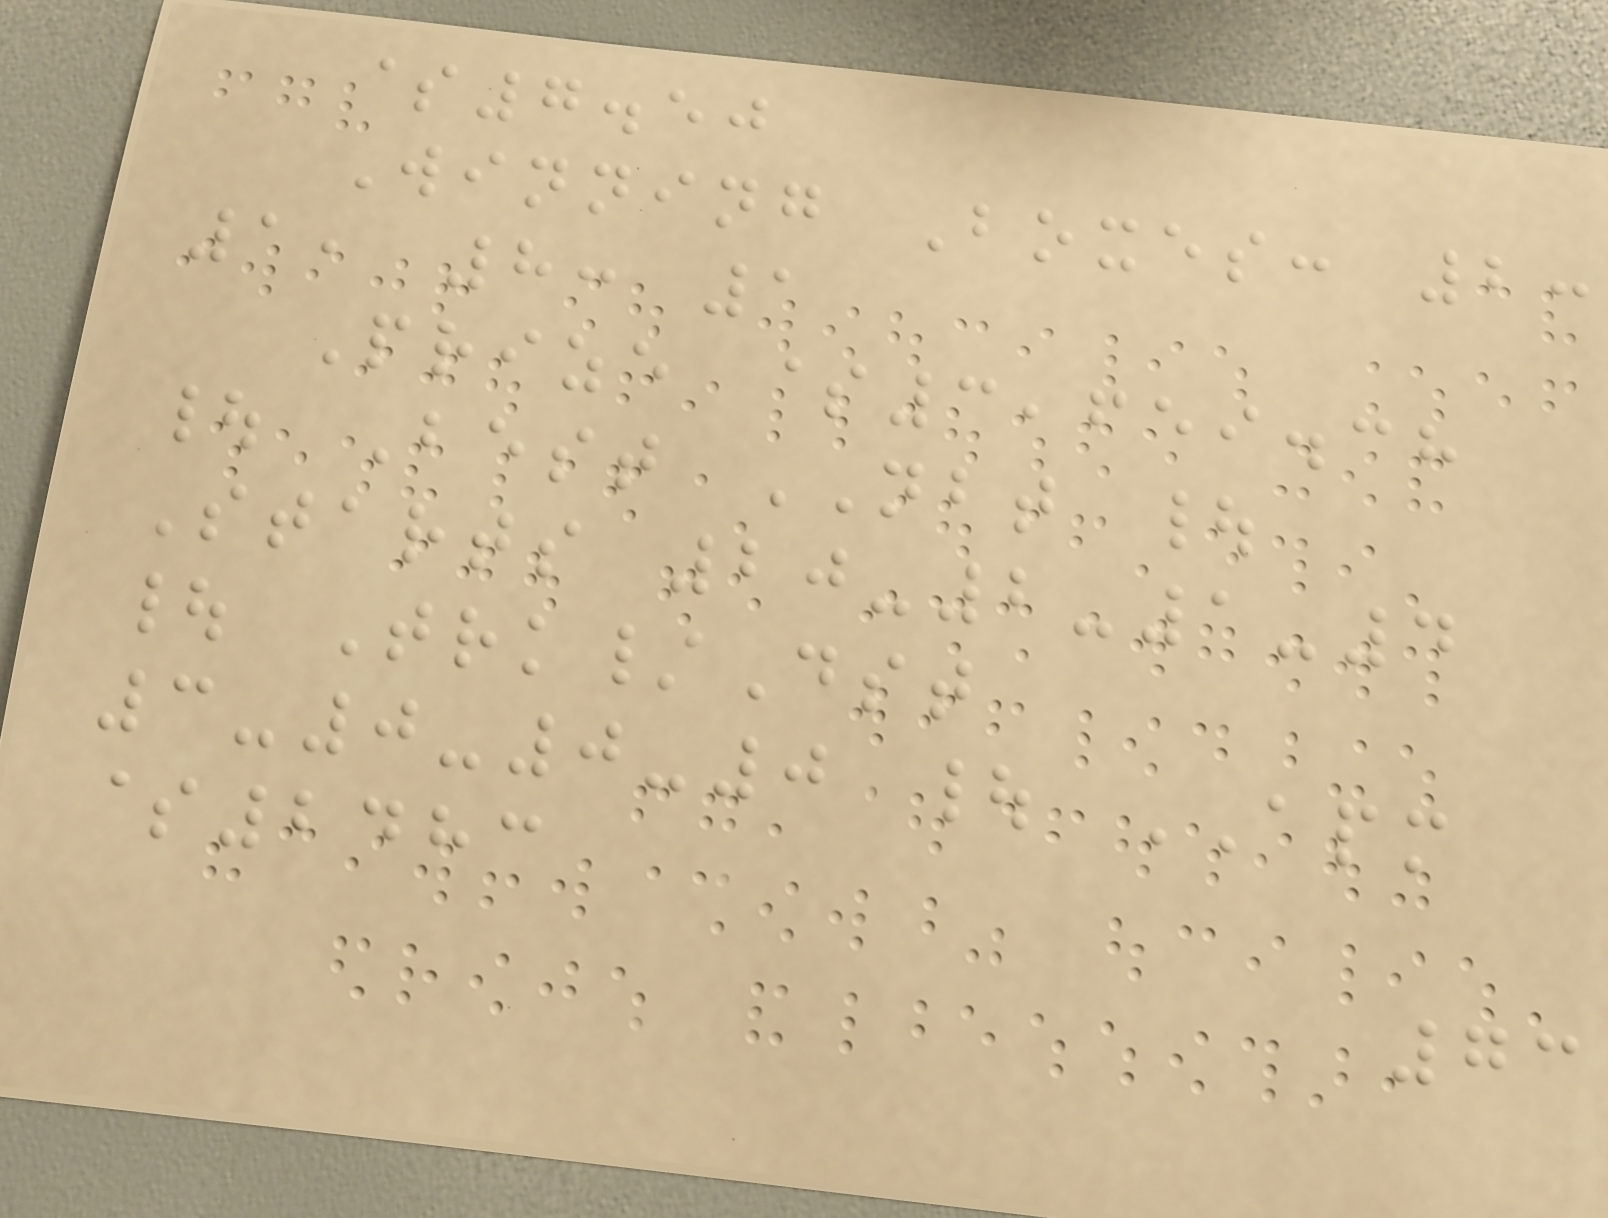$7.50
Winning Boxes: 2:
1, 8: 1
Prize $3,659.38
| Best NBT |
Starts 20-2-1-4
| Trk/Dst
3-0-0-0 | APM
$2483
73
